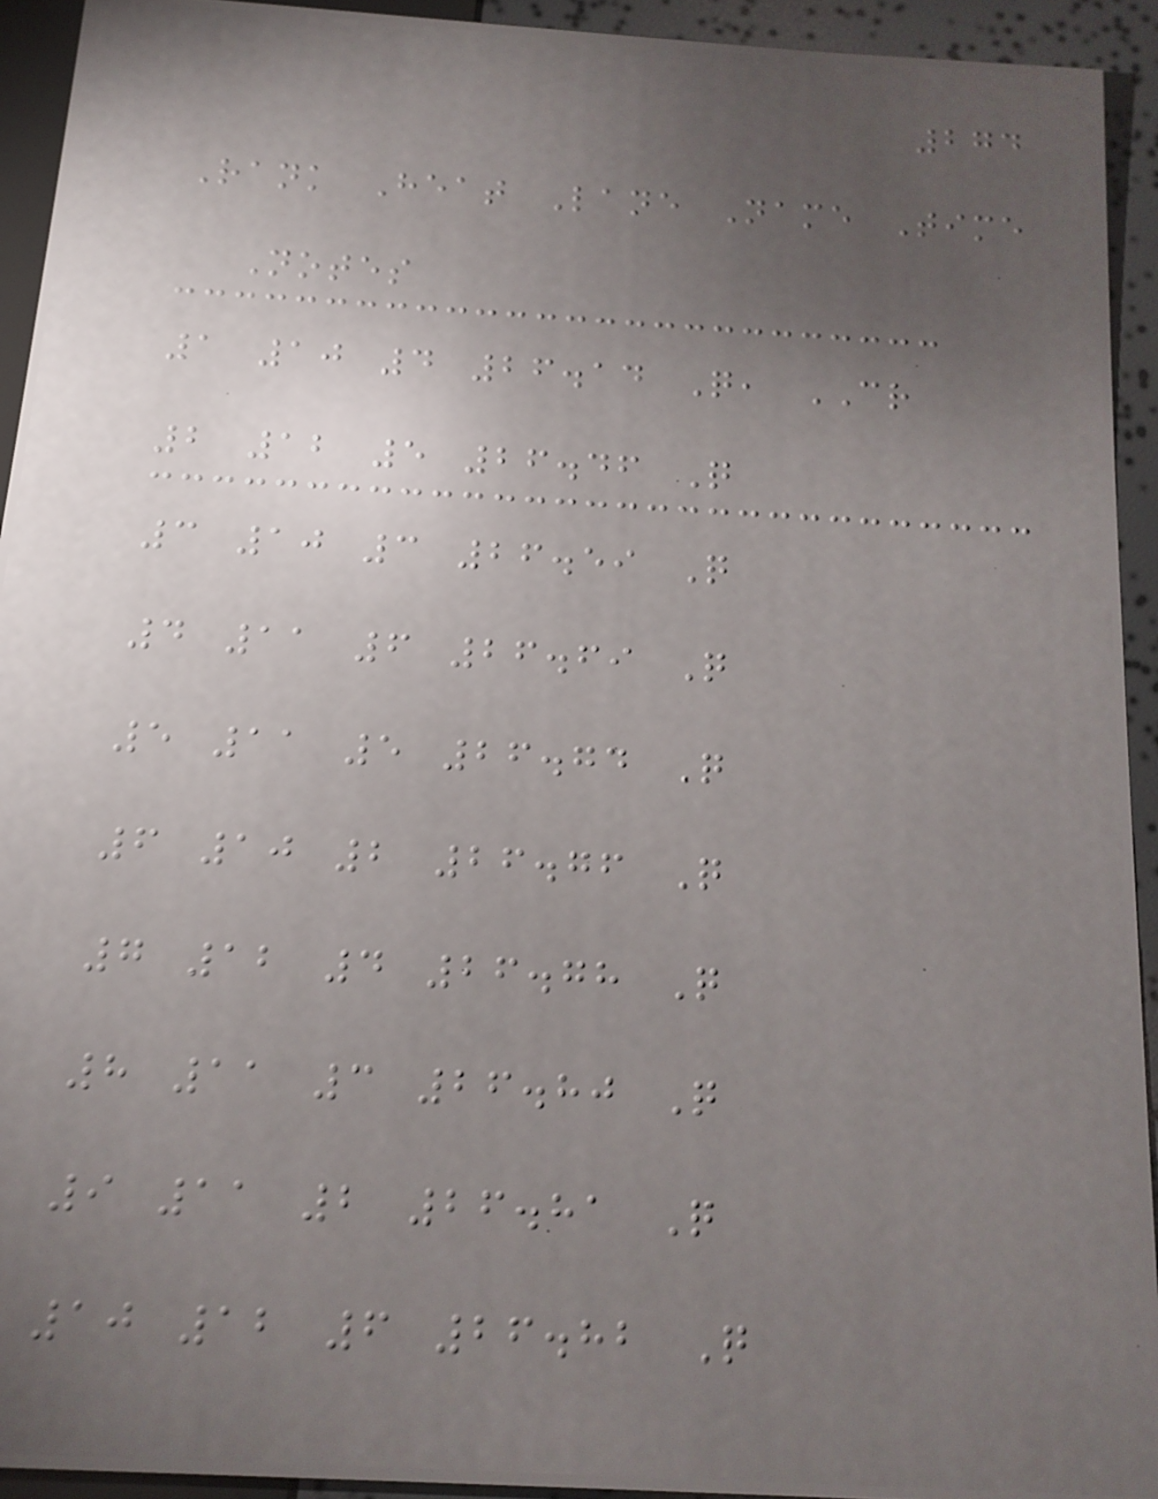274
Rank Heat Lane Name Time
Notes
1 10 4 26.14 Q, CR
2 12 5 26.46 Q
3 10 3 26.59 Q
4 11 6 26.69 Q
5 11 5 26.74 Q
6 10 2 26.76 Q
7 12 4 26.78 Q
8 11 3 26.80 Q
9 11 2 26.81 Q
10 12 6 26.82 Q
